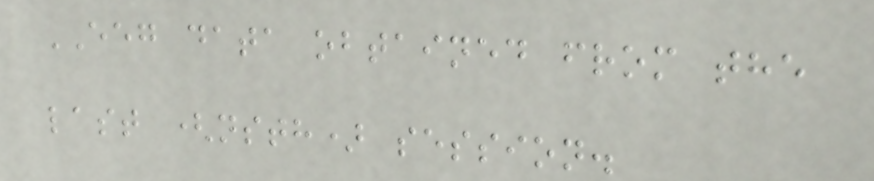EEG data obtained from the
last (nsth) session.
